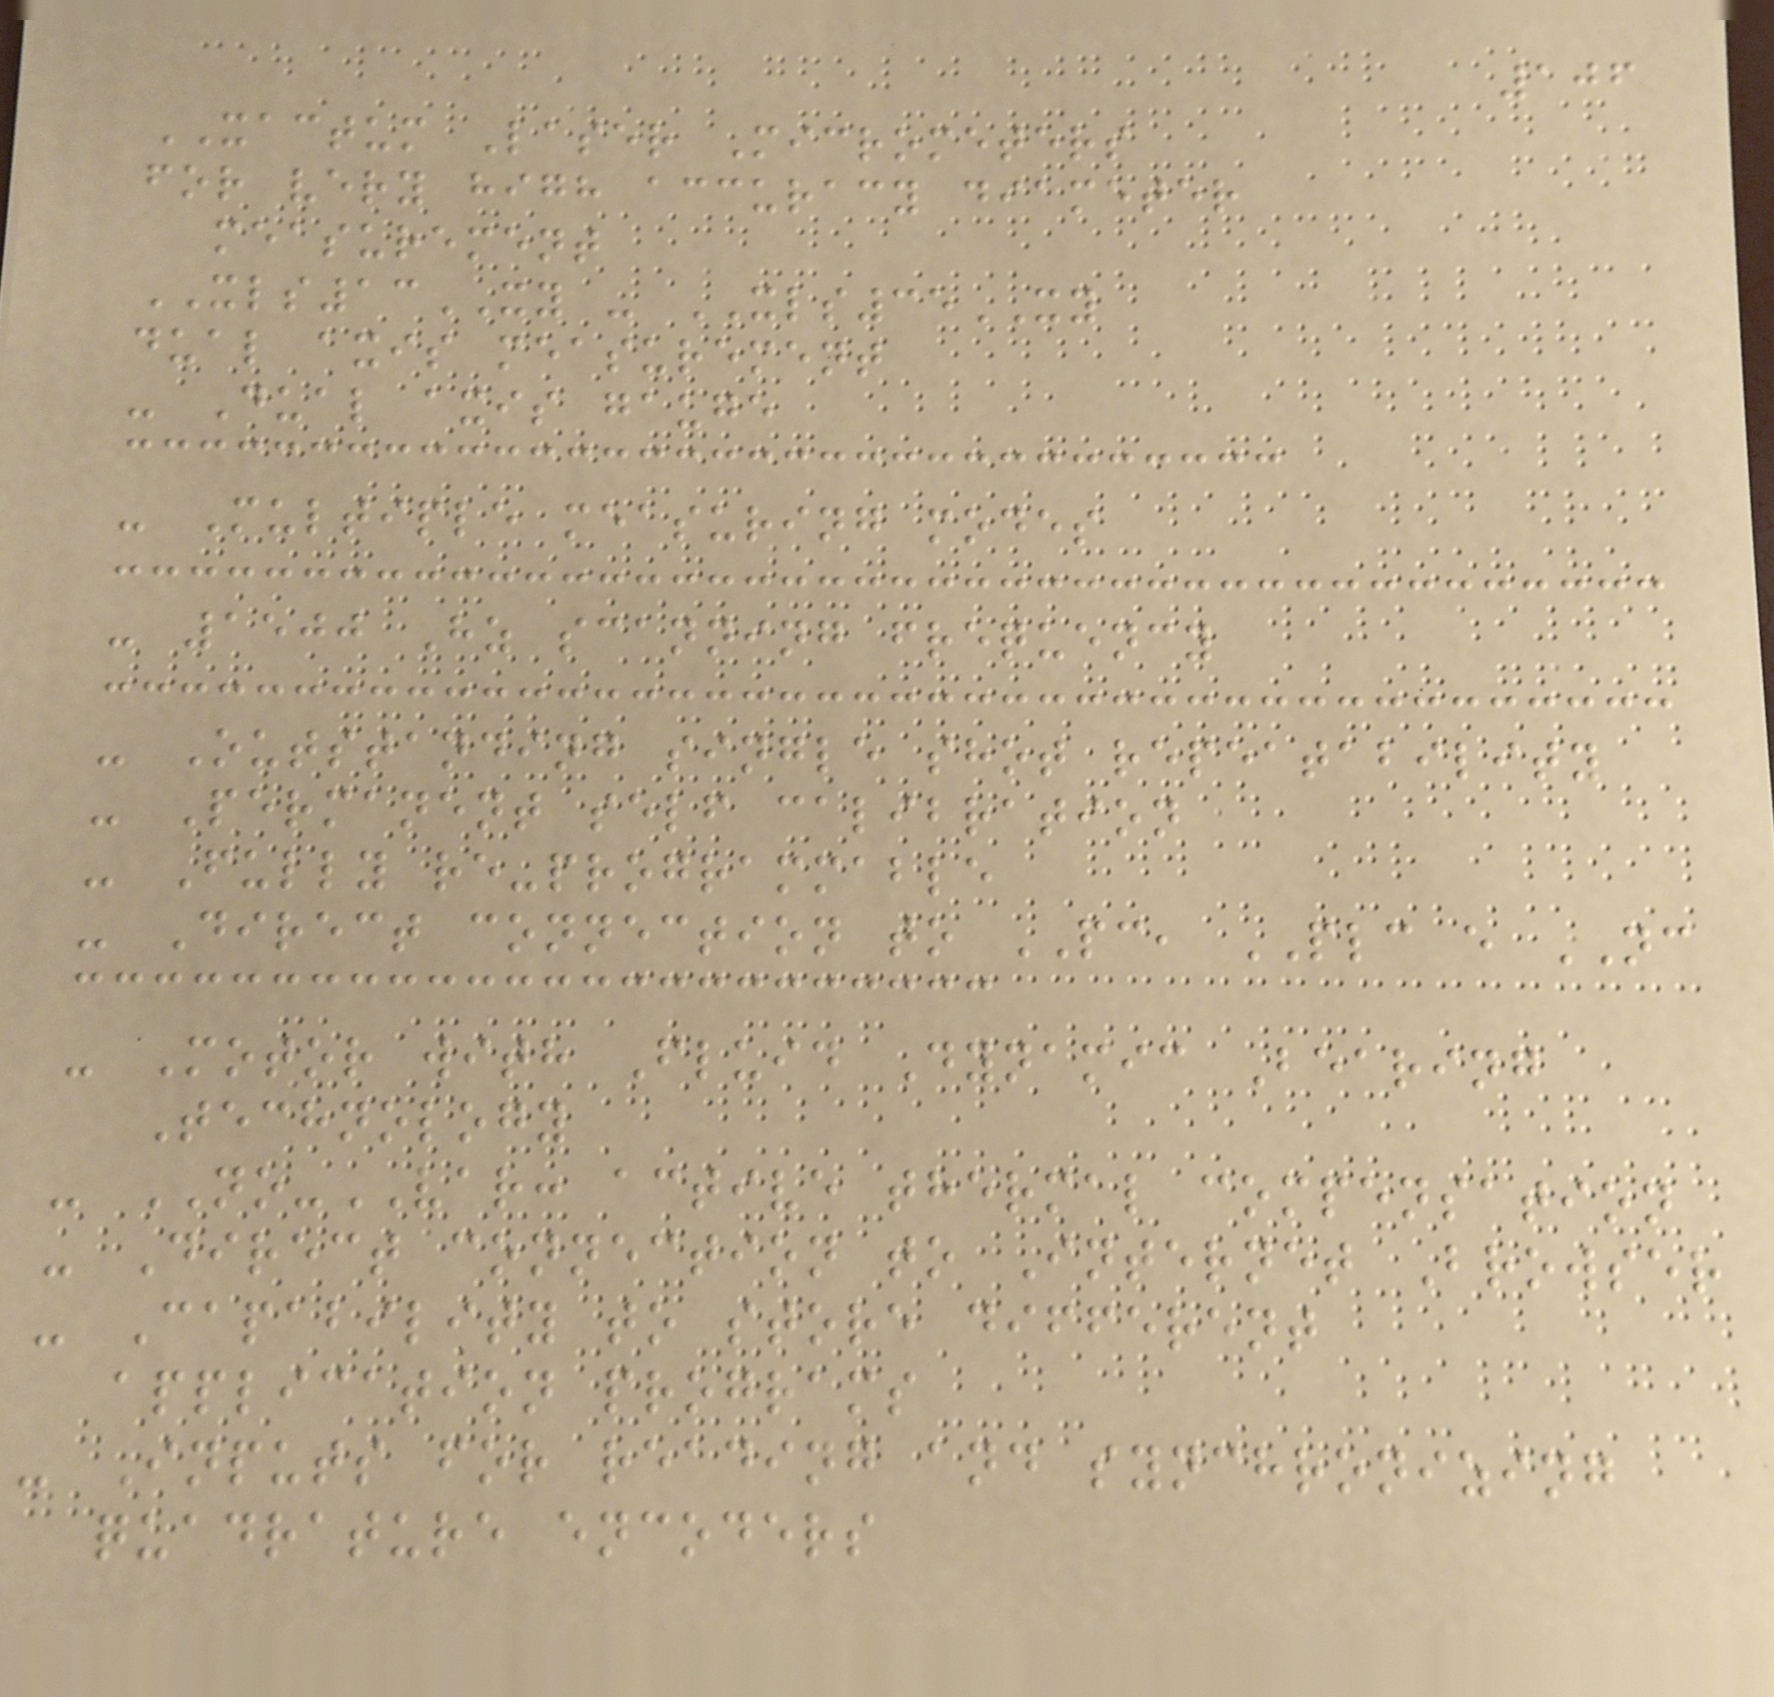106
XACTUM Laser Micrometers
for very high accuracy diameter
measurement
XLS13XY - XLS35XY
dual axis measurement
- Dual axis gauge
- Multiple measuring modes
- 1500 Hz scanning frequency
- Outstanding single shot repeatability
- Permanent self calibration
- Fully re-programmable
- Direct connection to PC, PLC e NC
- Motor with Fluid Dynamic Bearing
Technology
- NO-VAR: active thermal compensation
- Direct connection to Internet Browser
- Capability to store different
application programs
- Inputs for reading and synchronizing
quadrature encoders
